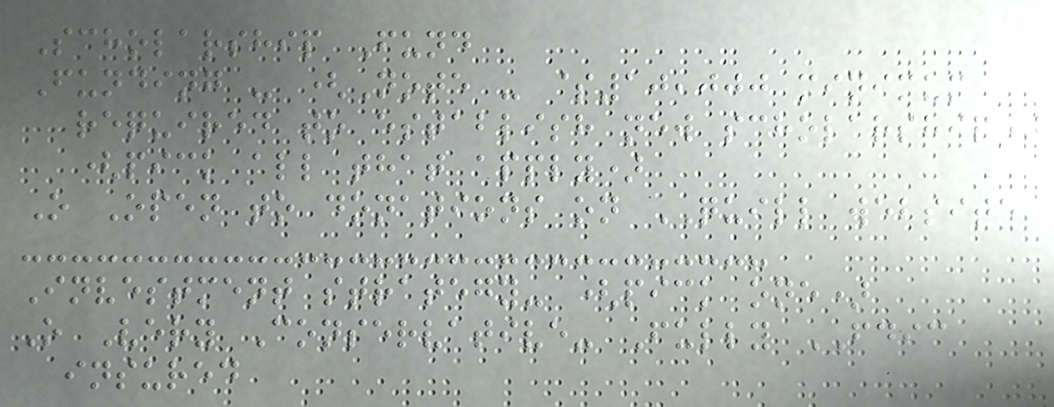Scholarship Fund
Funding - (Note - $10,000 minimum
required to establish new scholarship)
(pick all that apply)
O Open to donations on QUILL website
Investment strategy- (pick one)
O Very Conservative- Fully FDIC
insured
